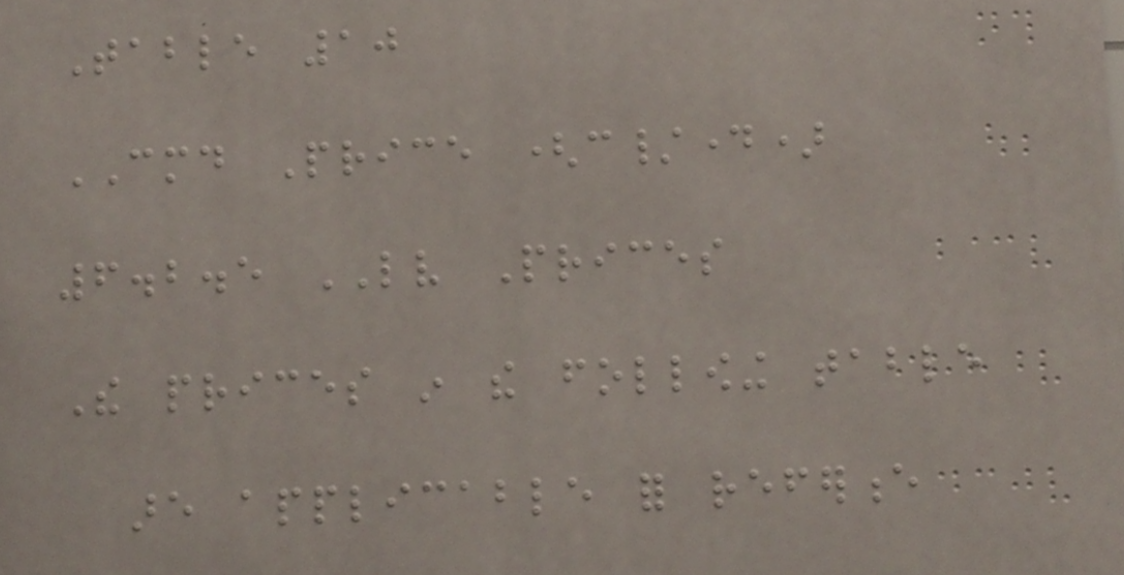Table 10
CMD Price (c/day)
6.2.5 LV Prices
The prices in the following table
are applicable for reference
